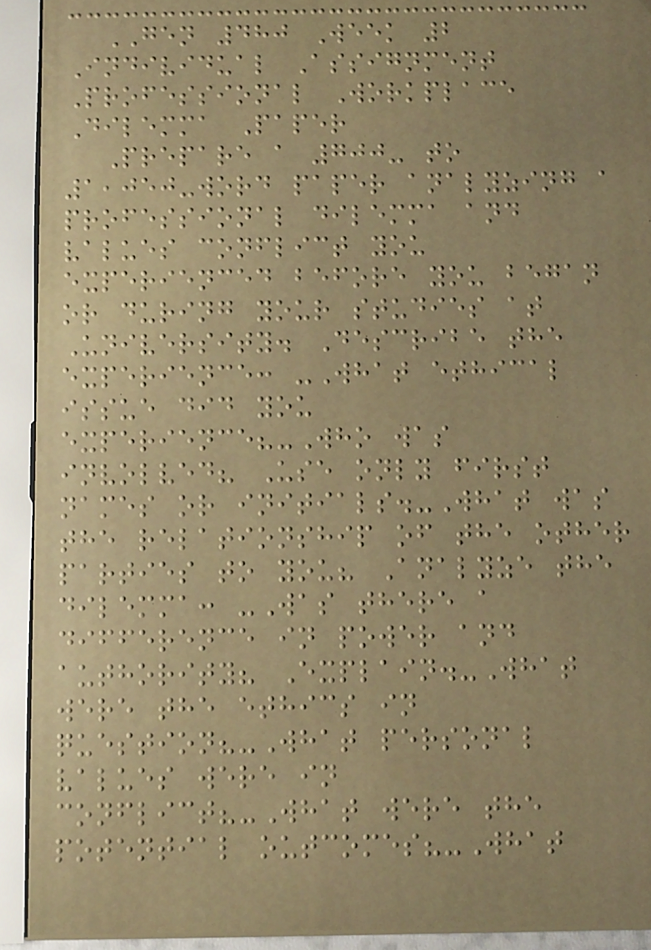GEN 480 Week 2
Individual Assignment
Professional Workplace
Dilemma Paper
Prepare a 700- to
1,050-word paper analyzing a
professional dilemma and
values conflict you
experienced before you began
or during your studies at
University. Describe the
experience: -What ethical
issue did you
experience?-Who was
involved? Use only first
names or initials.-What was
the relationship of the other
parties to you? Analyze the
dilemma: -Was there a
difference in power and
authority? Explain.-What
were the ethics in
question?-What personal
values were in
conflict?-What were the
potential outcomes?-What
